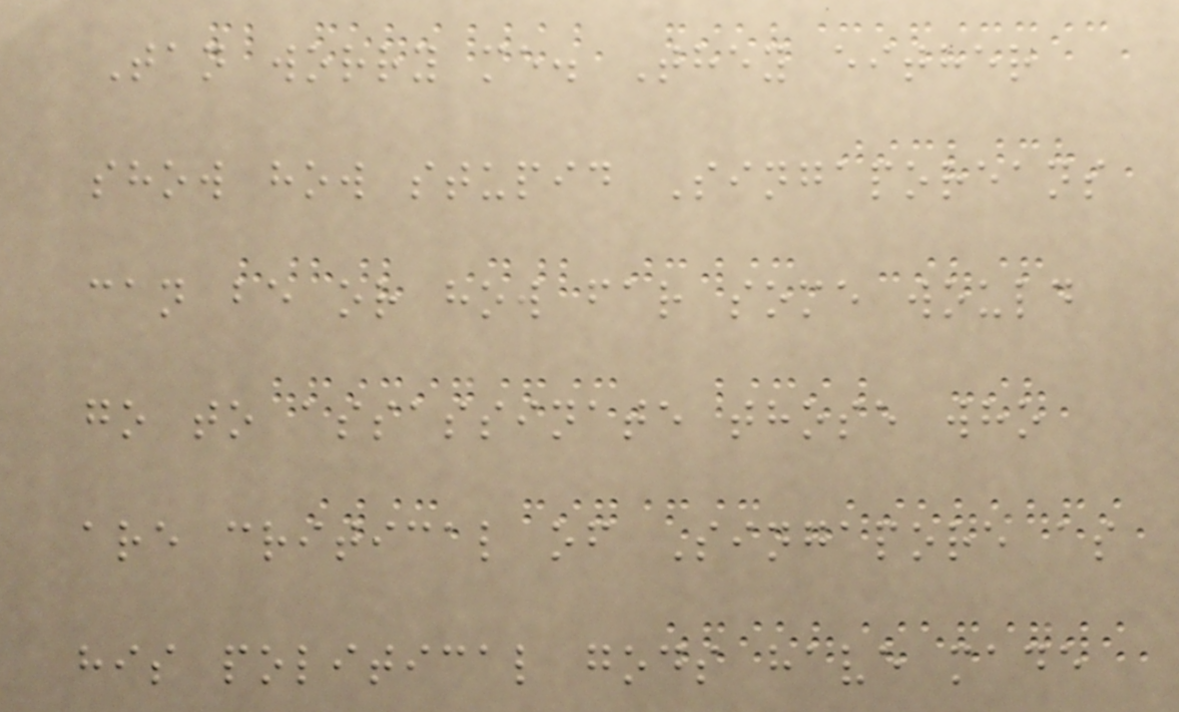Tan worry me. They either
show how stupid Singaporeans
can be or how far some would
go to assassinate those who
are critical of Singapore as
his political gods have made
